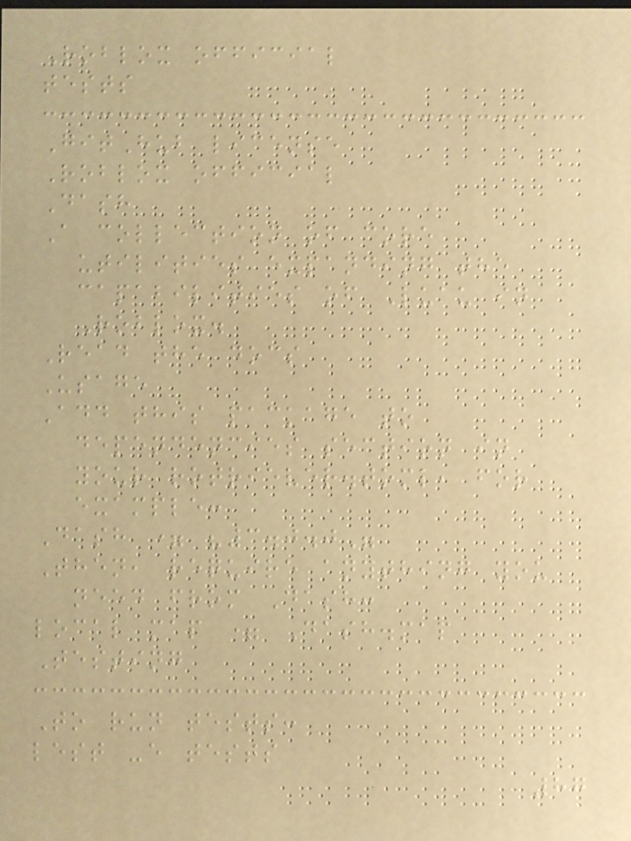Roblox official
tests
GitHub license
Roblox official
Dash
A collection of core
utilities expanding the
capabilities of Luau in
Roblox.
Read the docs
Usage
Add this package to
dependencies section in
your rotriever.toml, for
example:
Dash = "3.0.0"
Then, require anything you
need from Dash:
local map = Dash.map
Testing
To run tests:
lest -e tests
87
